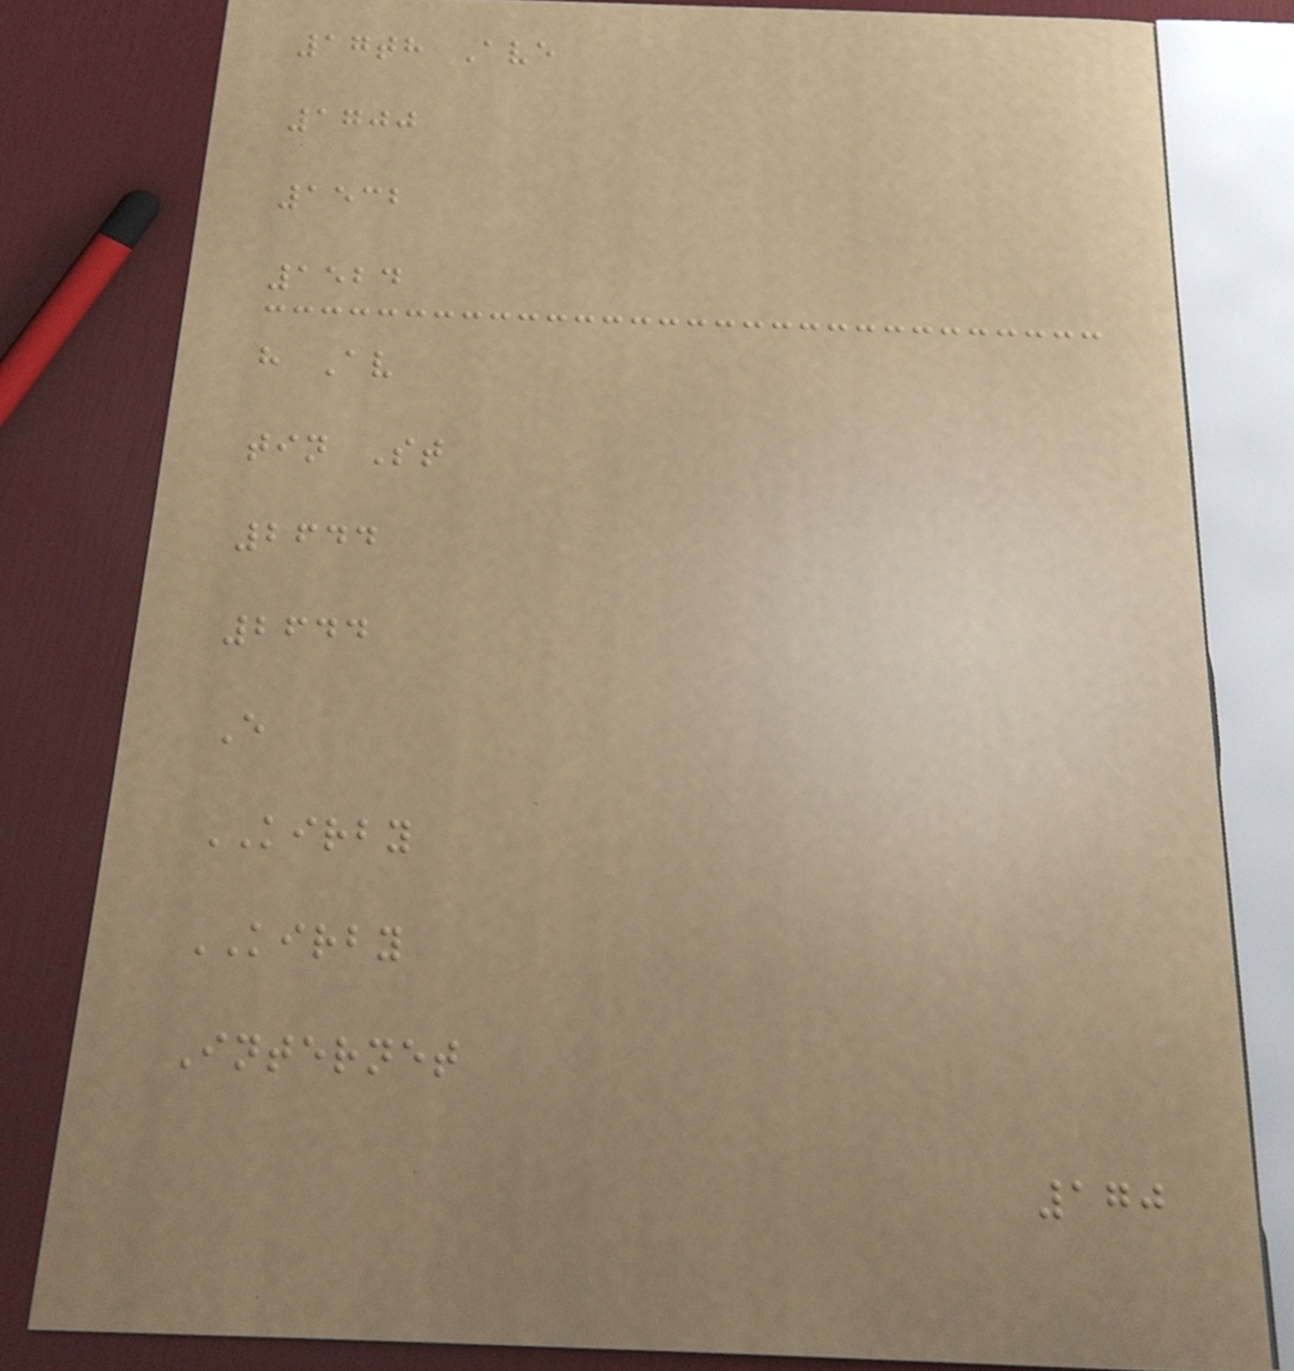17th Ave
1700
1532
1524
h Av
tin St
2644
2644
E
KIRBY
KIRBY
Internet
170
